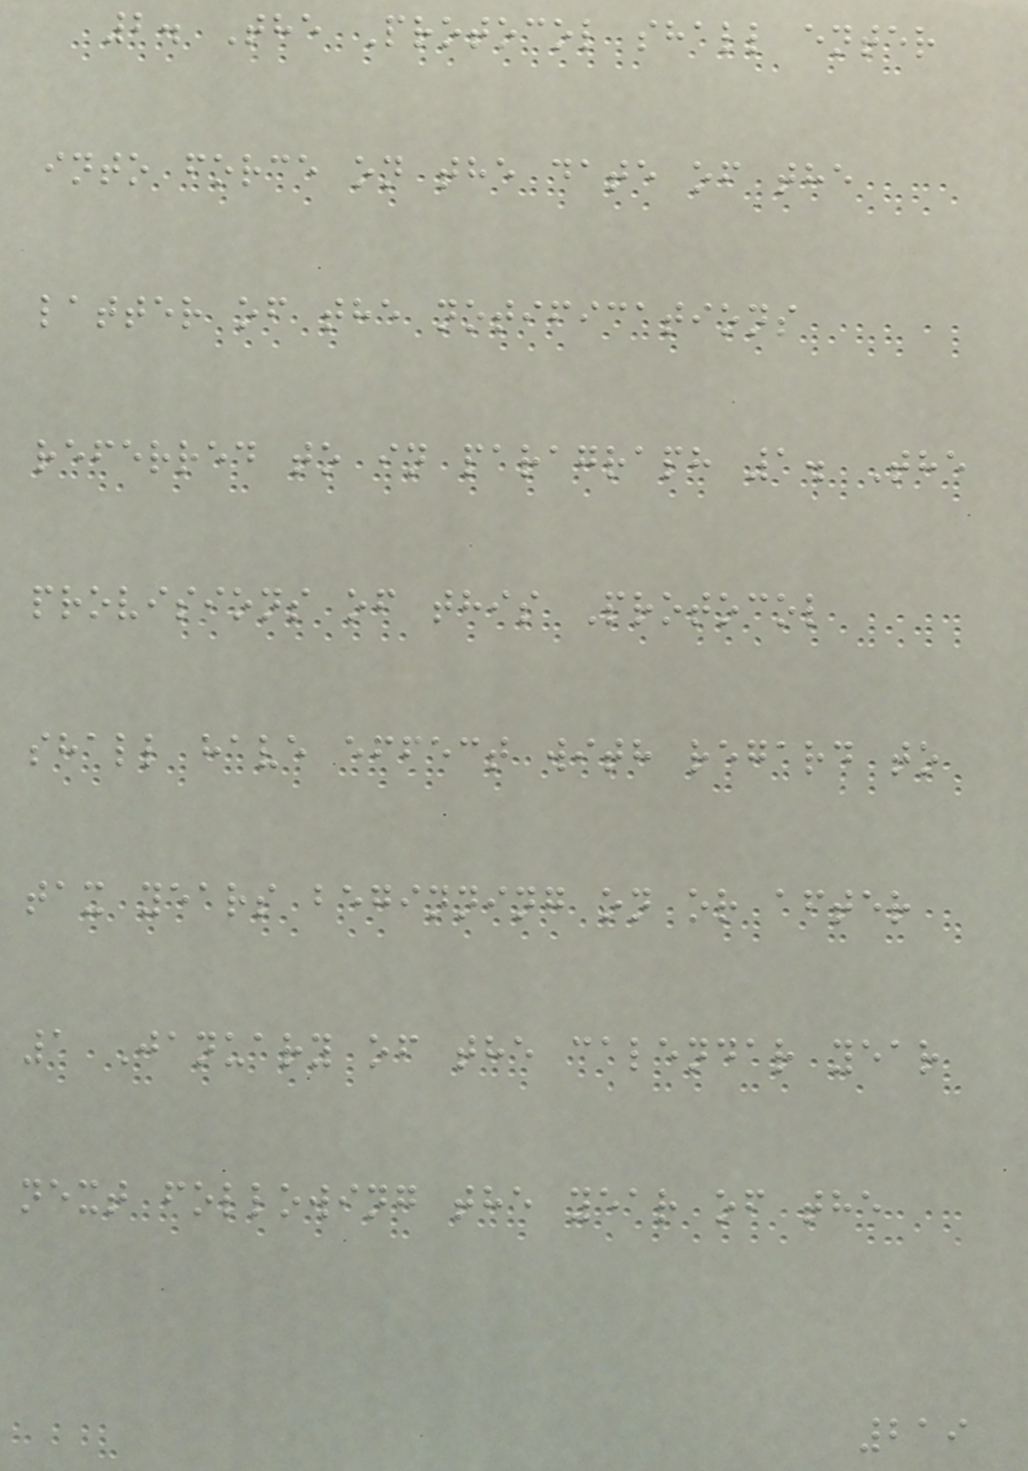2. The Protocol shall enter
into force on the date of the
latter of the notifications
referred to in paragraph 1. The
provisions of this Protocol
shall have effect with regard to
tax years beginning on or after
1 January of the calendar year
next following the year of the
219
